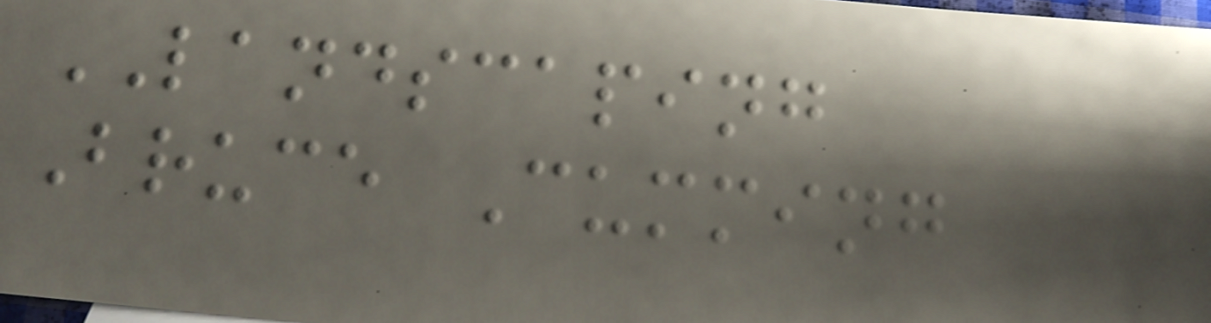LANDSCAPING
Bruce Cumming
